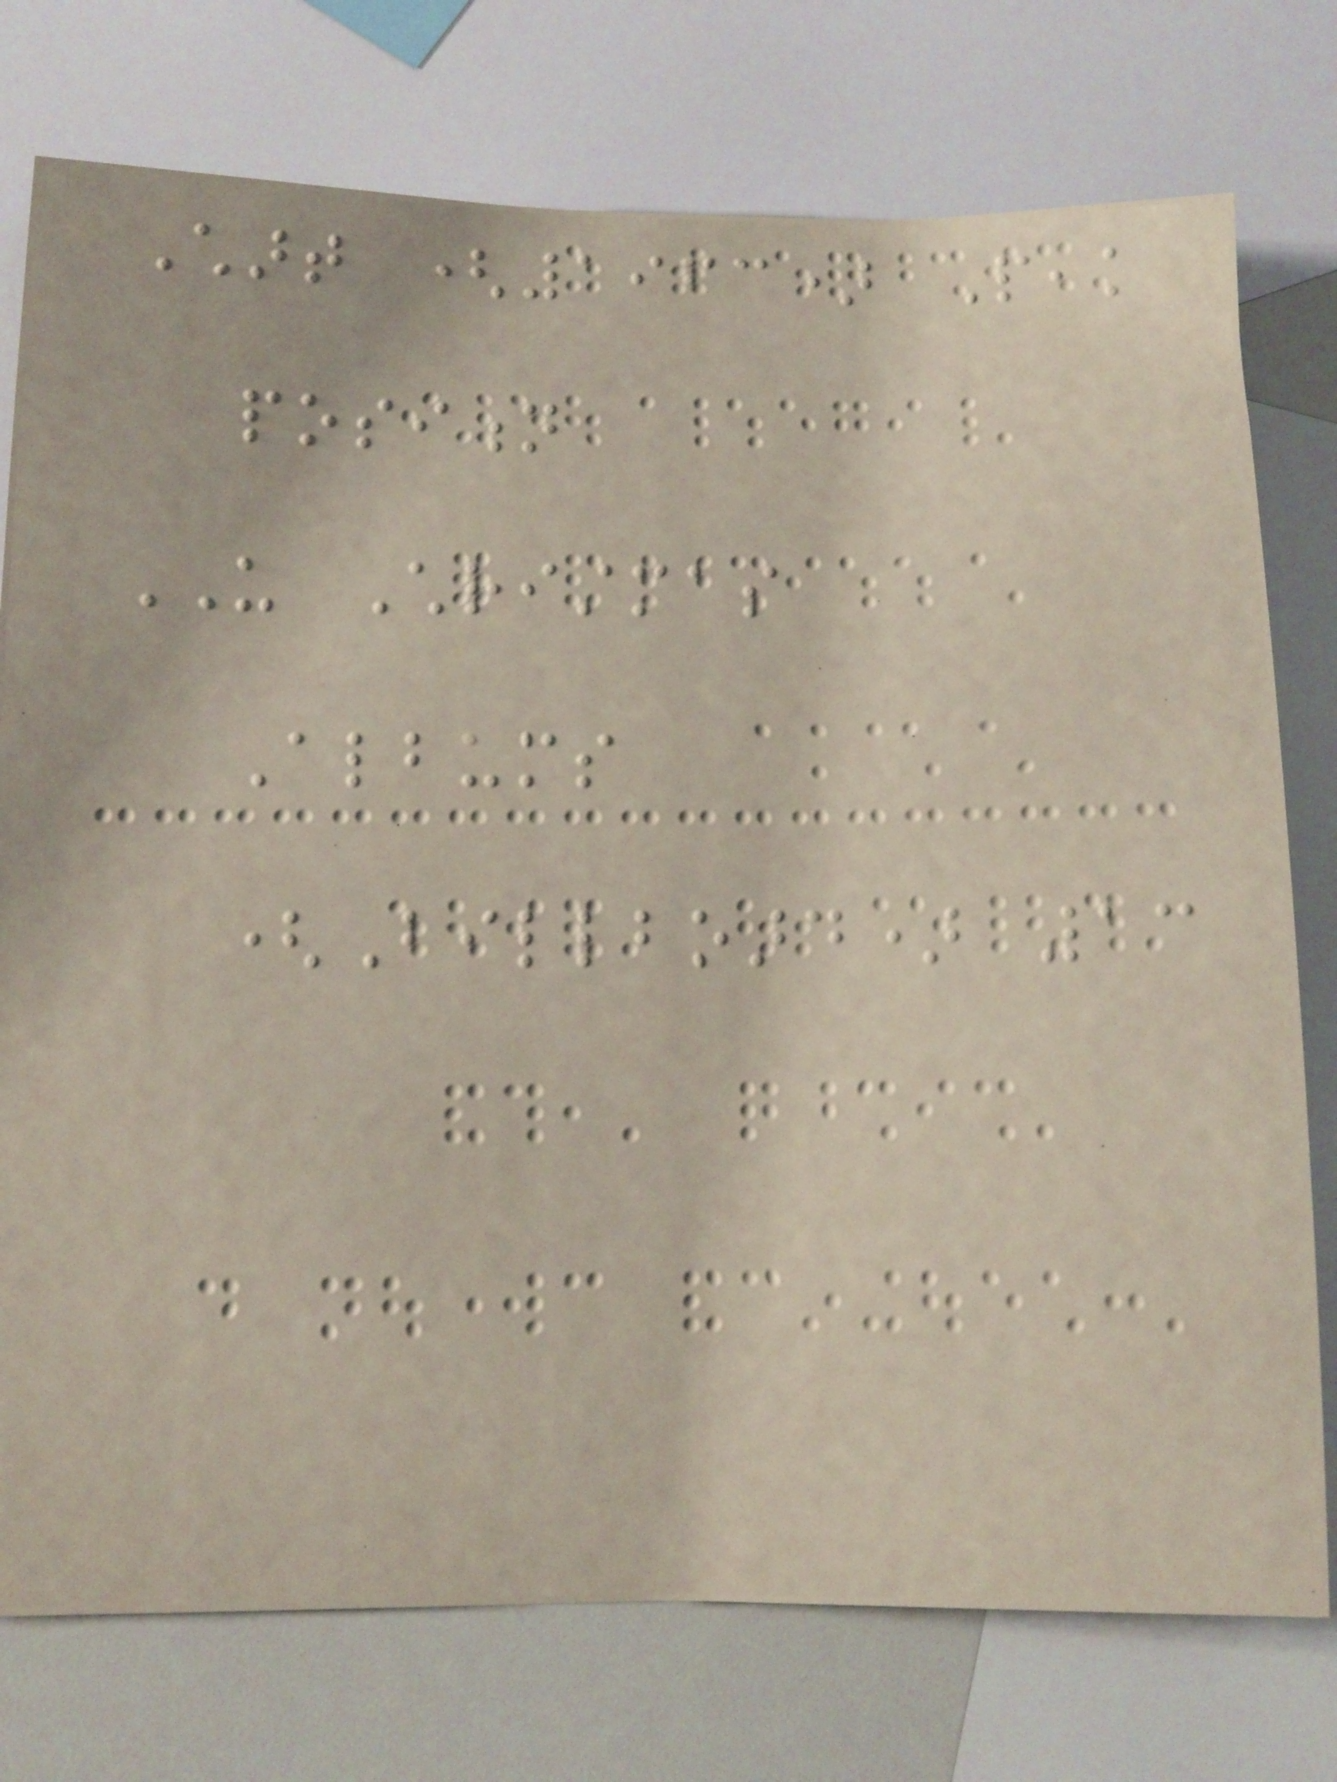Chart (1963) Peak
position
US Christmas
Albums
(Billboard) 13
